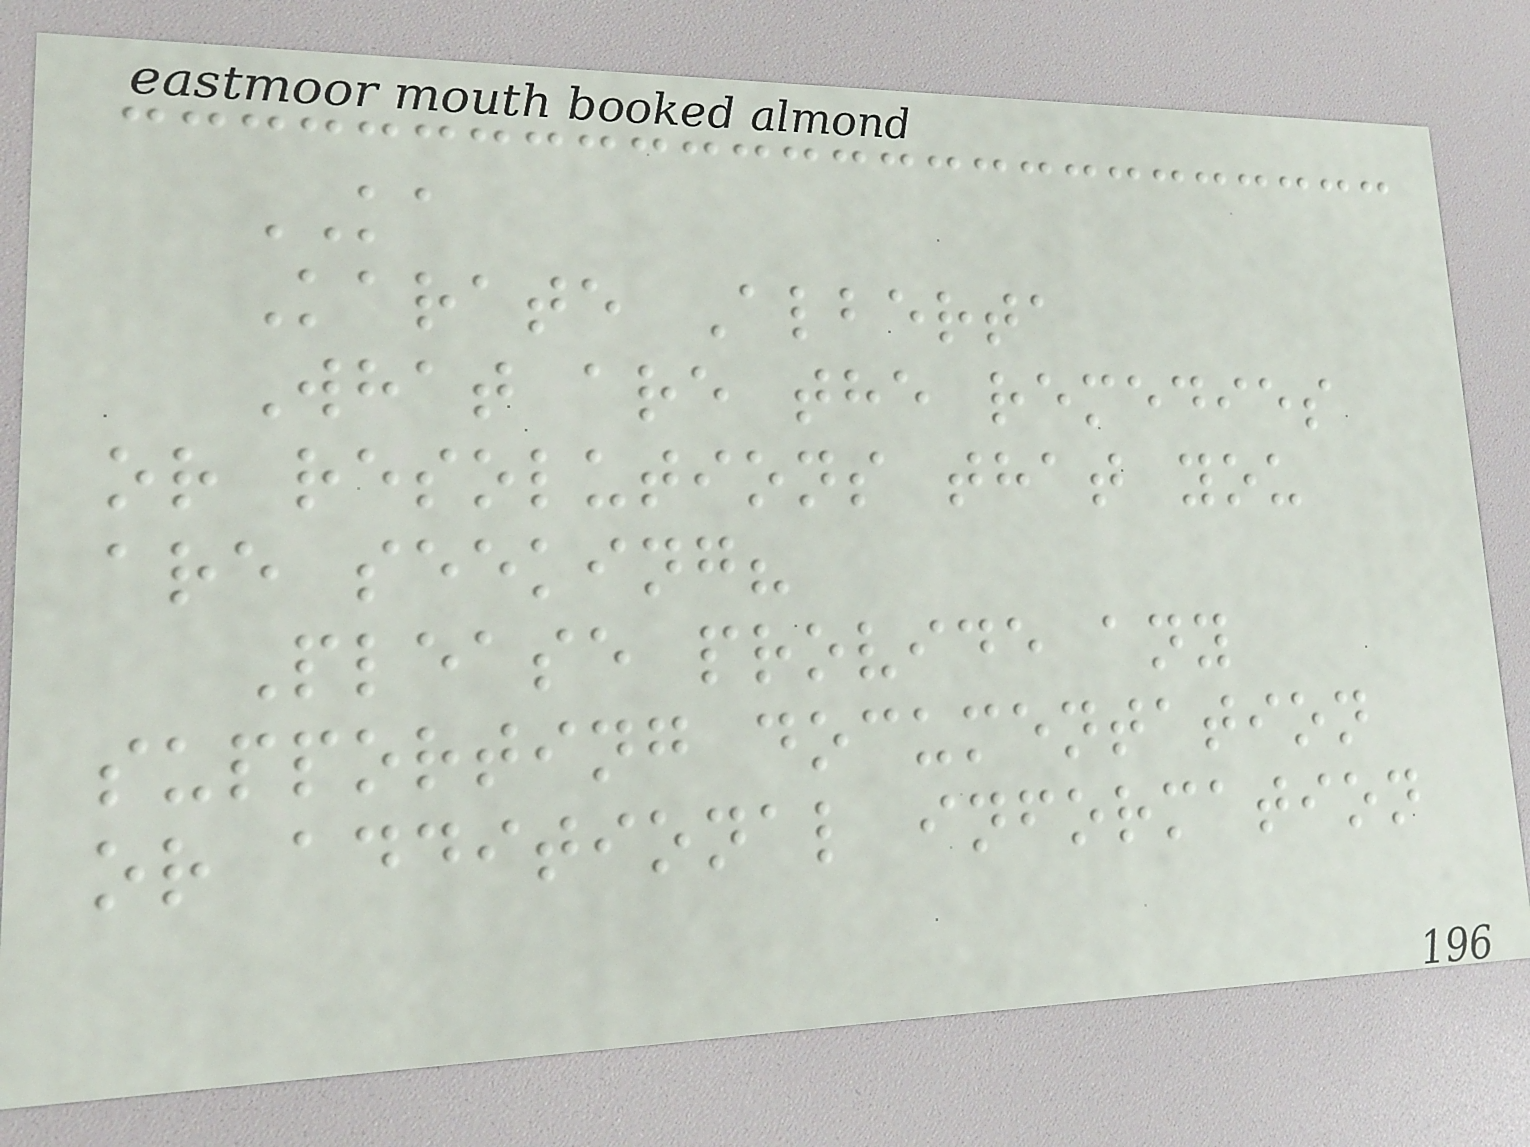KA
Karate Alberta
What are the remedies
or resolutions that you
are seeking?
Please provide any
supporting documentation
or additional information
